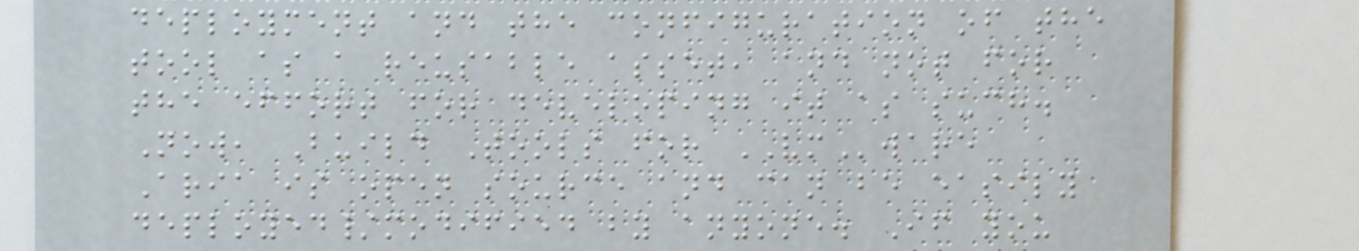deployment and the configuration of the
tool as a reusable asset, and not for
the effort for developing it as such.
Now, Build Tools for VMware
Aria is open source and can be easily
deployed/modified by anyone. If you
